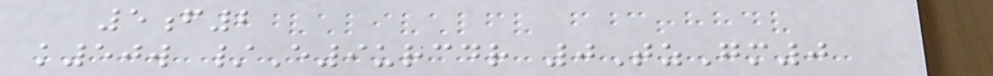5f2
k50w /E9urcdr 0TzGm0
